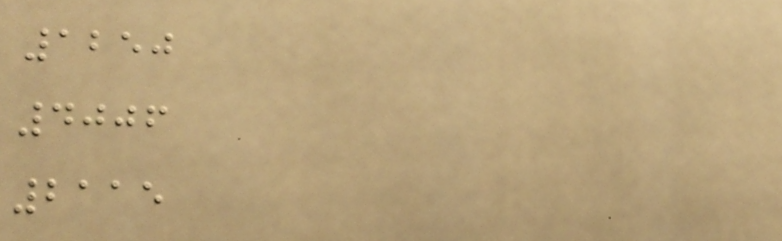1250
4006
2115
